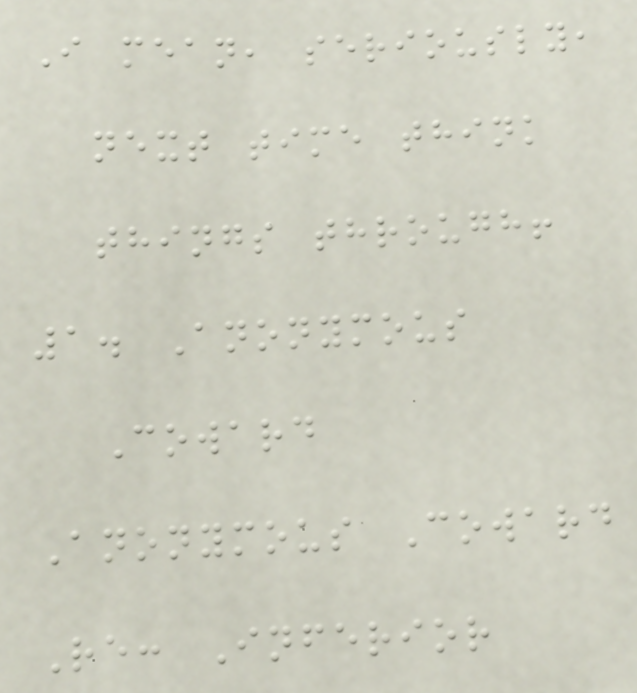I mean, seriously,
next time think
things through!
1. Anonymous
Coward
Anonymous Coward
Re: Inferior
